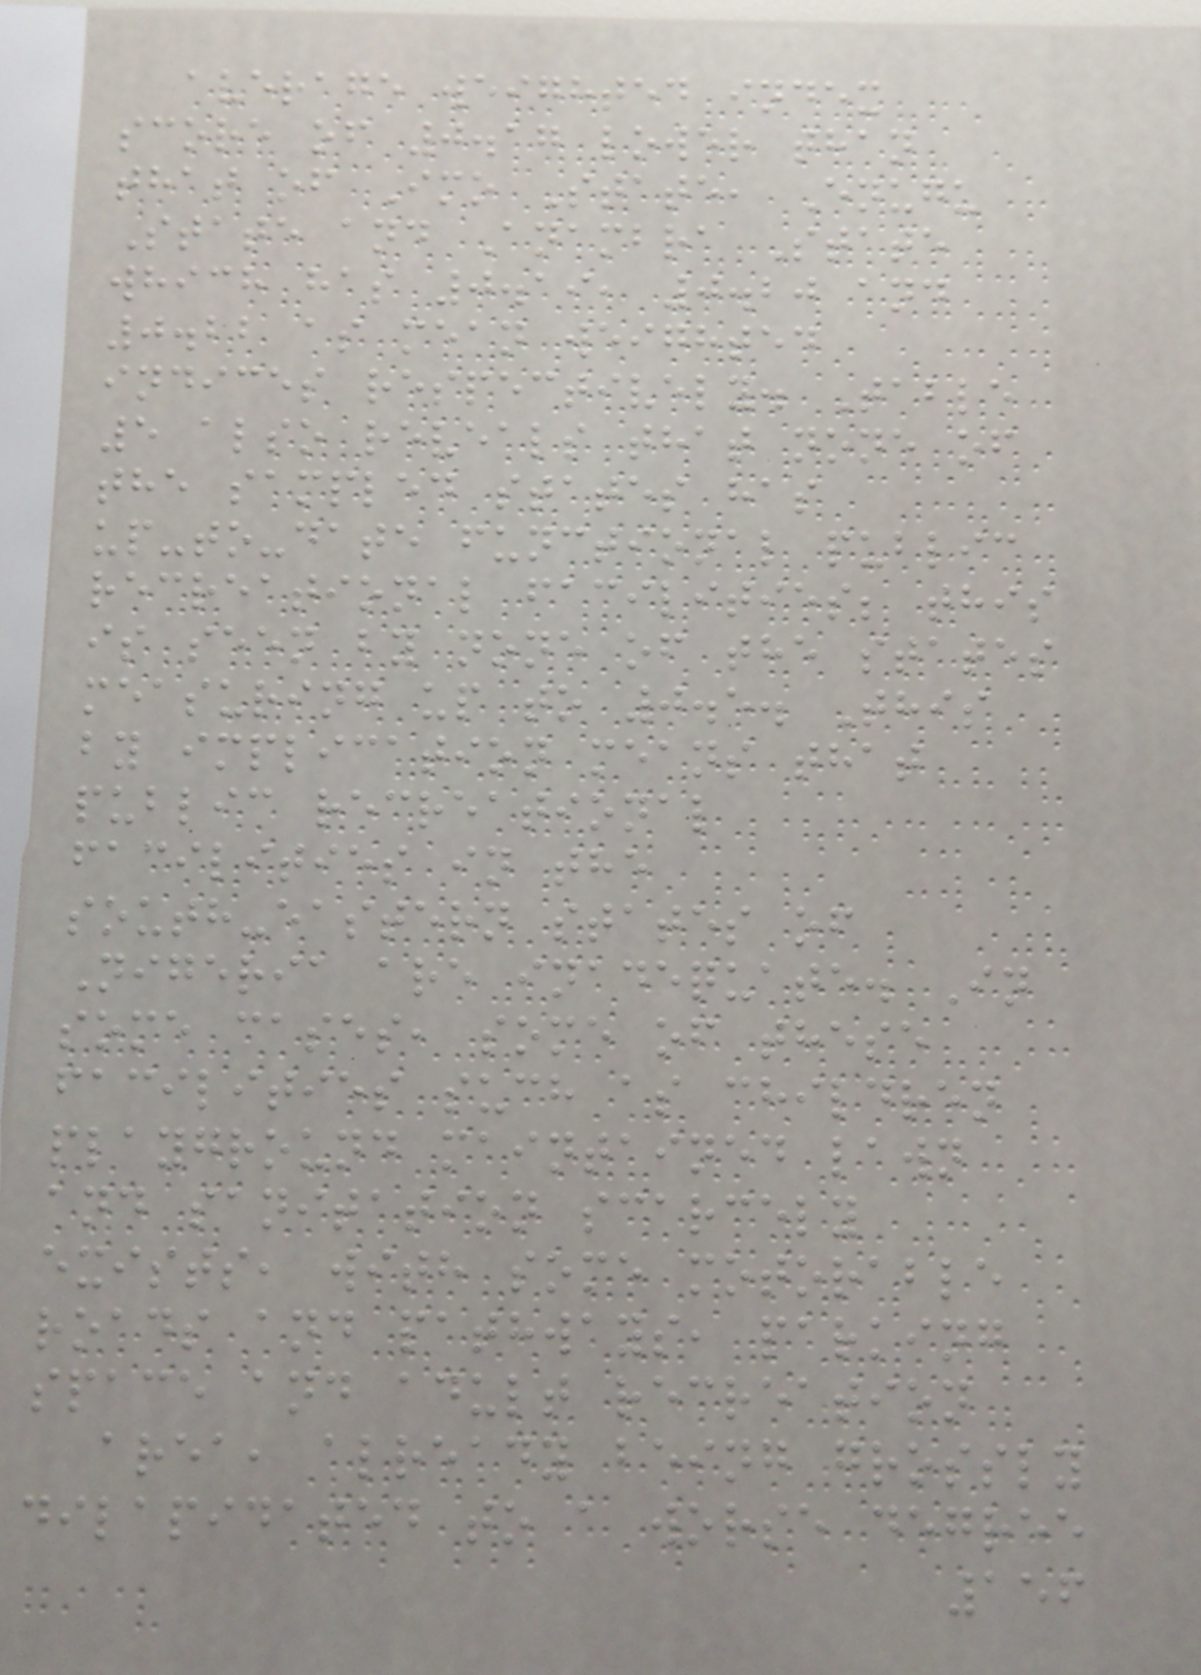average weighted index
score of 0.17 lower than
that of Imo State, Enugu
State and Anambra State
which has 0.19, 0.20 and
0.22 as mean weighted
indices respectively. Table
5 also reveals that none of
the sampled states has
up-to-date functional public
recreational facilities; this
is seen by none of the states
measuring up to 0.5. This
by implication means that
public recreational
facilities in the
south-eastern states of
Nigeria are inadequate. In
some cases, some of these
facilities such as children
playground maintained lawn
and sanitation scarcely
exists, with some motorable
roads and pathways, parking
space and adult recreation
area, already being grossly
dilapidated to a worse degree
156
